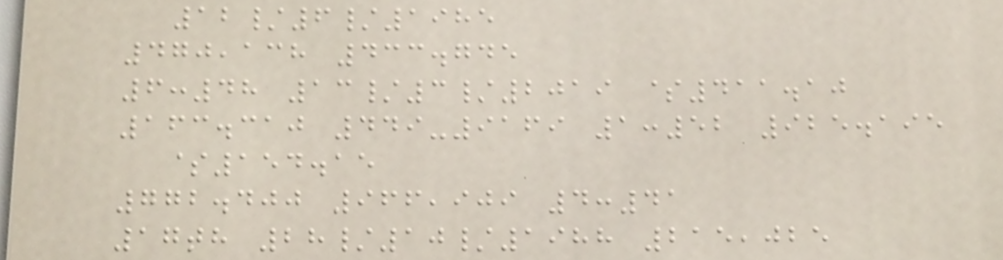12/6/1985
470,138 433.745
6:48 13/3/2019 $411.10
163.310 449-9169 1:52 925.195
$154.15
772.400 966,909 4:41
17th 28/10/1988 215,025
